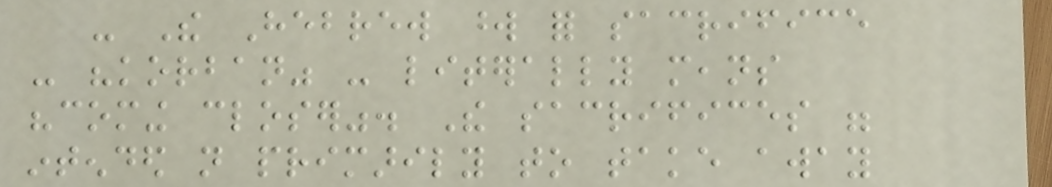- The Hebrew word for sacrifice
- "korban" - literally means
"coming closer". The sacrifices were
intended not primarily to take away
